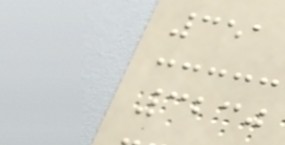351
3230
